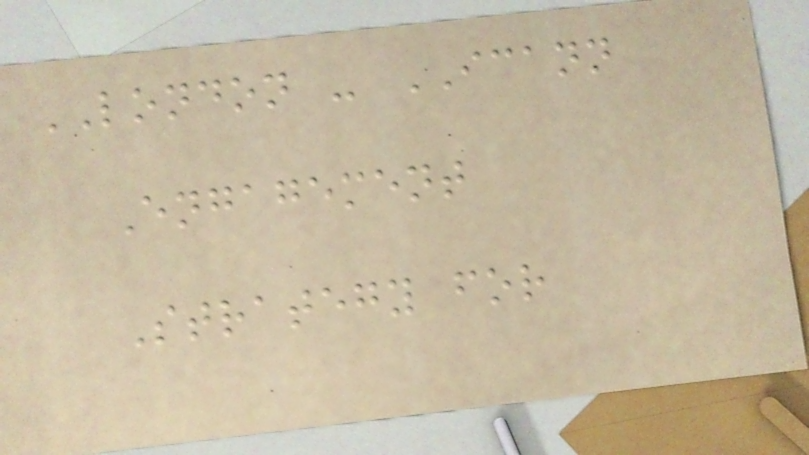LONDON - ICANN
Engagement
Strategy for
